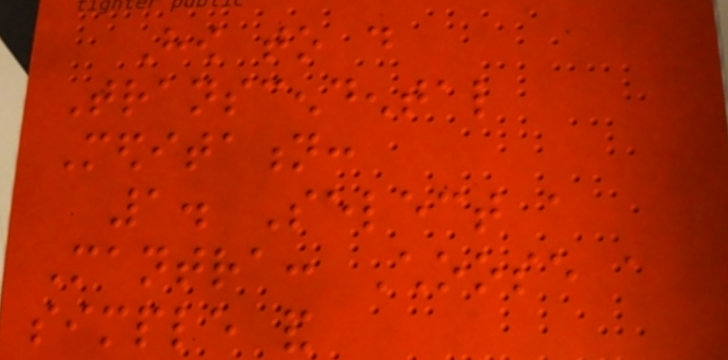How to do
Transcendental
Meditation:
1. Select a
Mantra: Choose a
simple and
